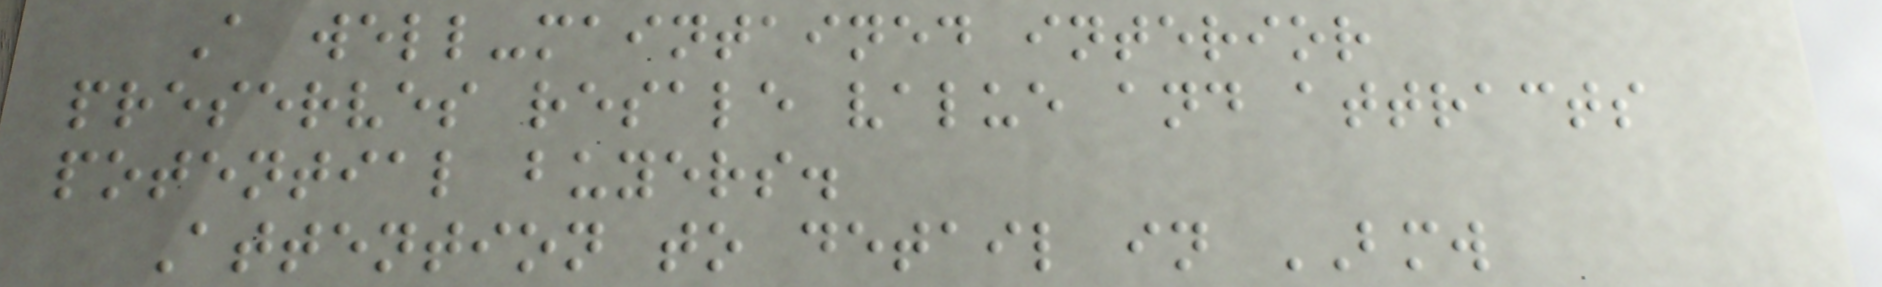A well-maintained interior
preserves resale value and attracts
potential buyers.
Attention to detail in BMW
